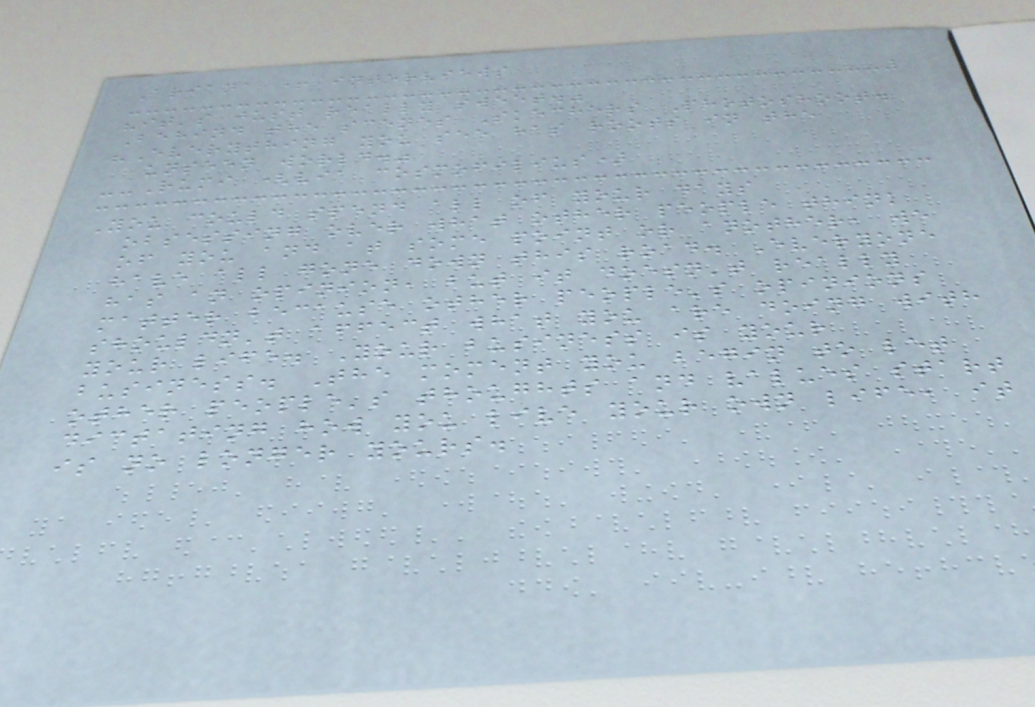Ariana + interviews
"it's just really sweet."
Behind the scenes Skechers Photoshoot.
"Everything you see has roots in the
unseen world."
--Rumi (via cosmofilius)
You could spend all of your days
obsessing over what other people think
of you and at some point or another, we
have all gone down this road. Everyone
has an opinion, but it doesn't really
matter because other people's opinions
shouldn't affect what you are doing with
your life. Your business is your
business. The moment you begin to let
other people's thoughts and values start
dictating how you live your own life, it
is no longer yours.
